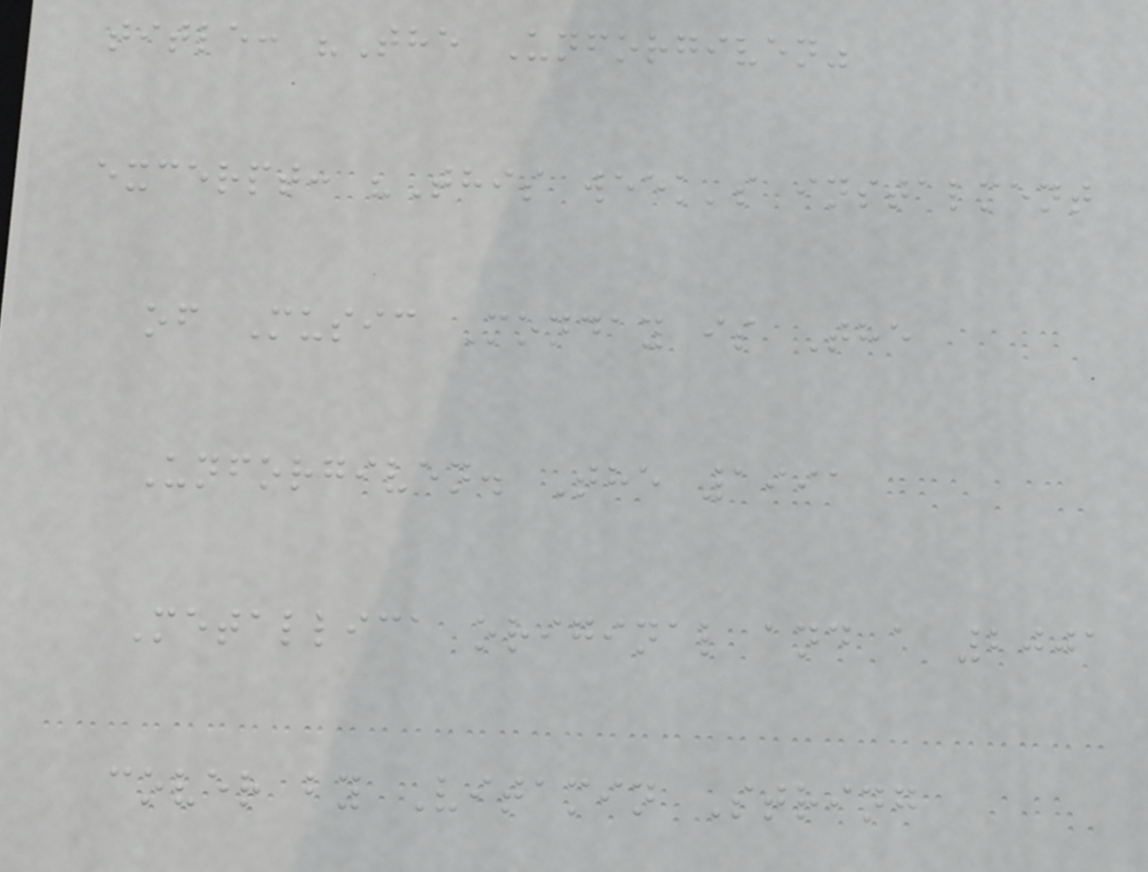title: "The Unforgiven"
excerpt: "This week's instalment
of Music Monday is The
Unforgiven. The 1991
Metallica original and a 2001
cover by Vitamin String
